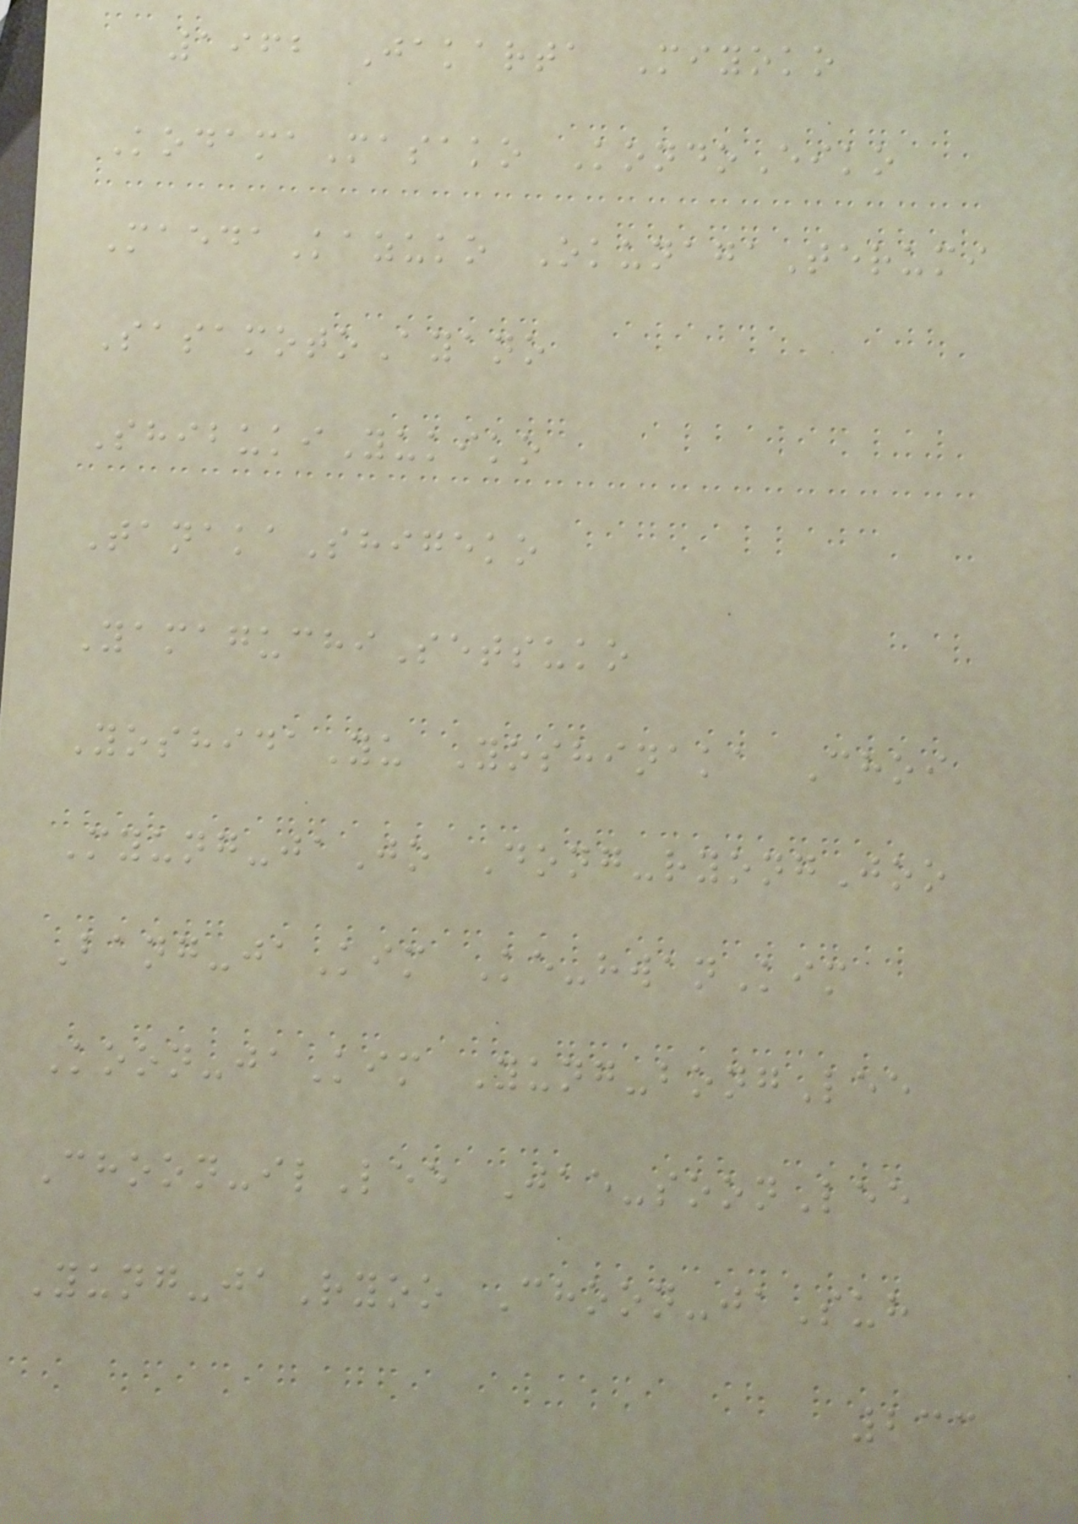1962 Jakarta Miyoko
KodamaMasako KondoEiko
MaedaKazuko OkunagaTerumi
SasamotoAyano
ShibukiYukiko
TanakaShigeko
YamaguchiSetsuko
YoshidaYu Yoshinaka Choi
Myung-jaJo Dong-ryongJoo
Bang-jaKim Ke-hwanKim
Koon-jaKim Yung-bongLee
Choon-ilLee Jae-soonLee
Yung-jaRyoo Choon-jaSuh
233
